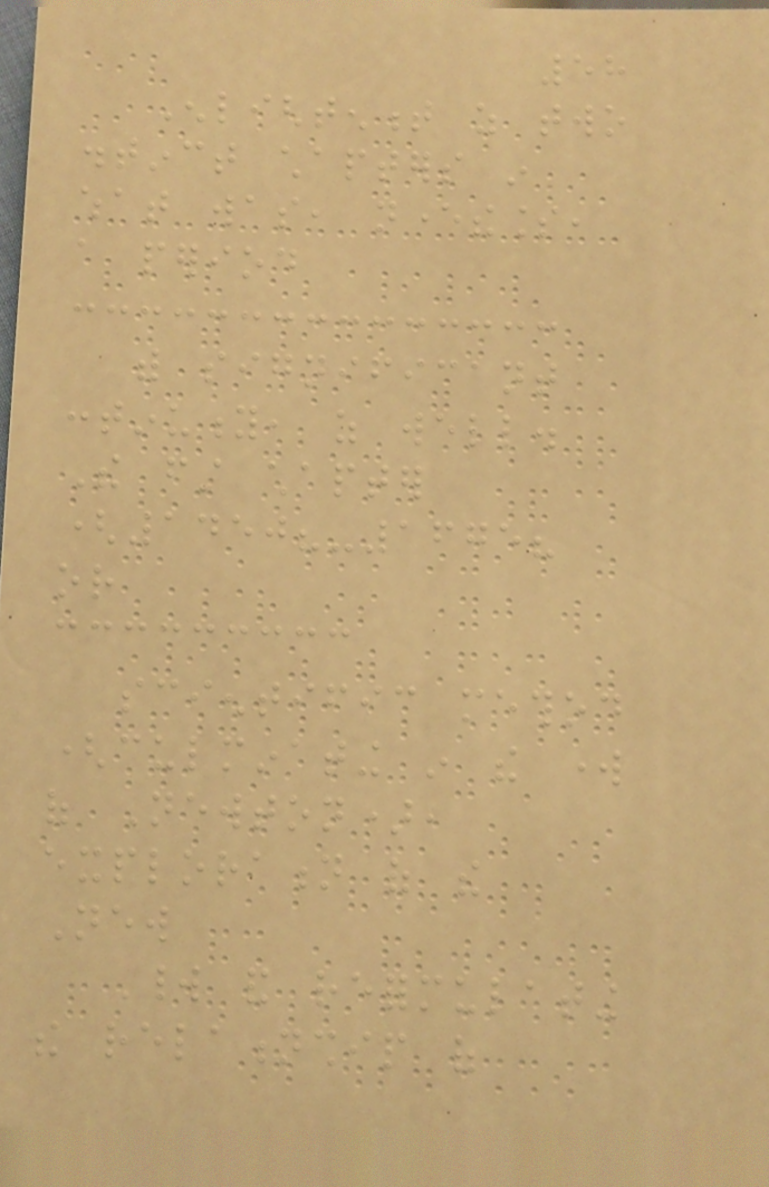58
Enlightenment as two
distinct chapters in
what was, nevertheless,
a period
with significant
continuity, as well.
The first chapter
(1450?-1675?
or
scientific method
(culminating in the work
of Newton),
exploration of the
New
World and reformulating
the relationship of
